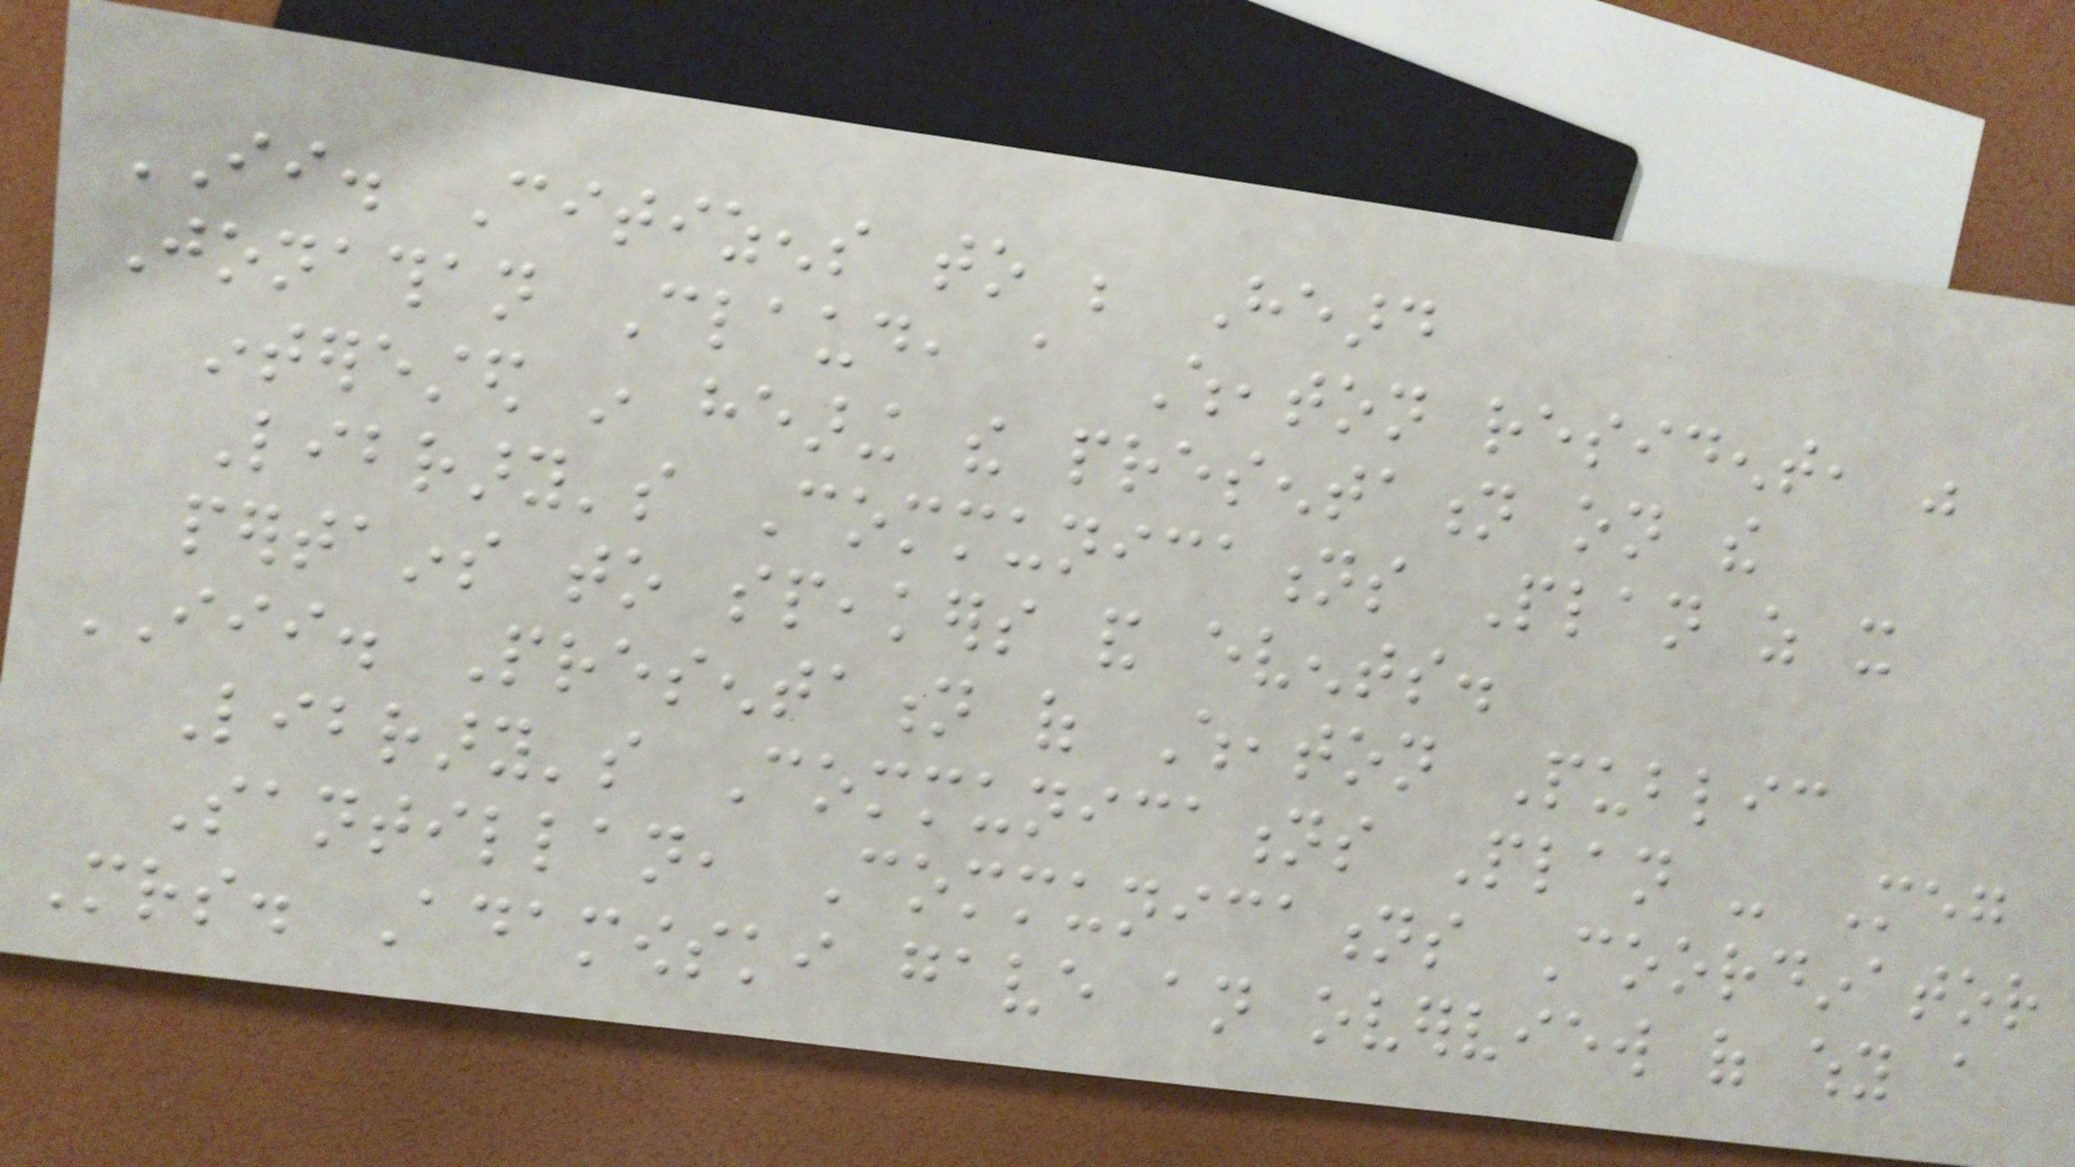II. Citizens to be Heard
Jonathan Claud, a Wheaton resident, was
interested in hearing the presentation on the
Library's Communications Plan as it
pertains to speakers and events.
III. Presentation of Wheaton Public
Library's Communications Plan - Meg
Santillan, Communications Coordinator
Mrs. Adamowski gave an overview of why a
